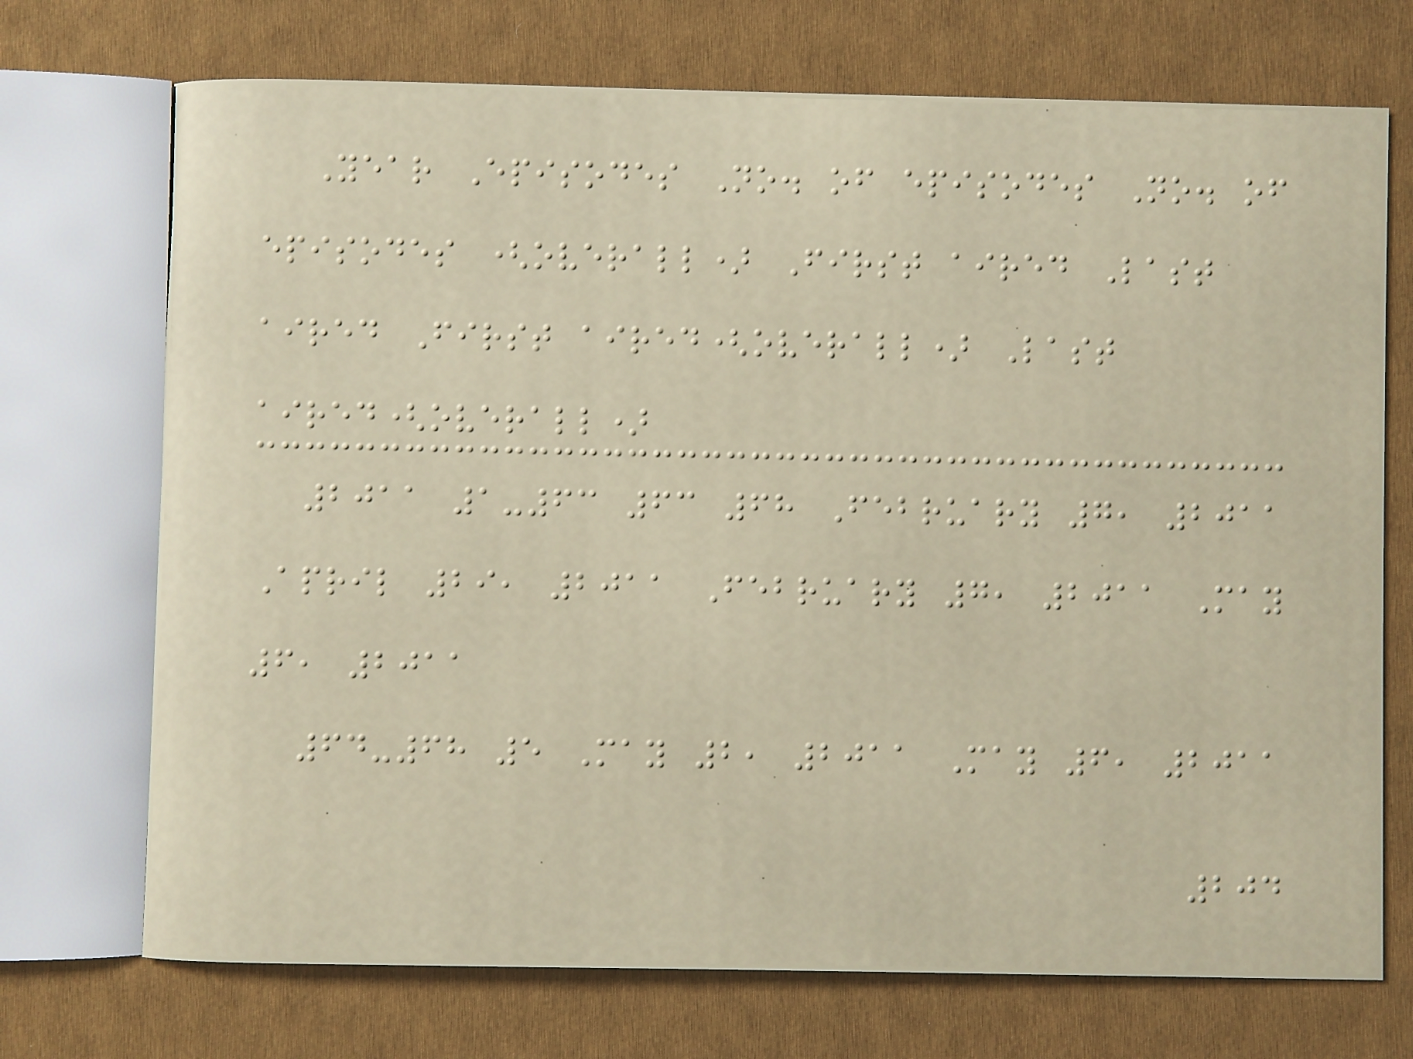Year Episodes No. of episodes No. of
episodes (overall) First aired Last
aired First aired(overall) Last
aired(overall)
2011 1-63 63 68 February 7, 2011
April 29, 2011 February 7, 2011 May
6, 2011
64-68 5 May 2, 2011 May 6, 2011
204
